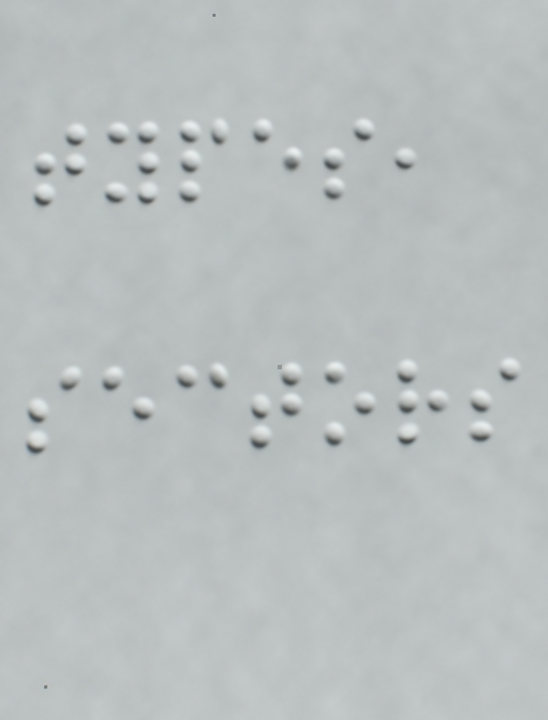types,
sectors
